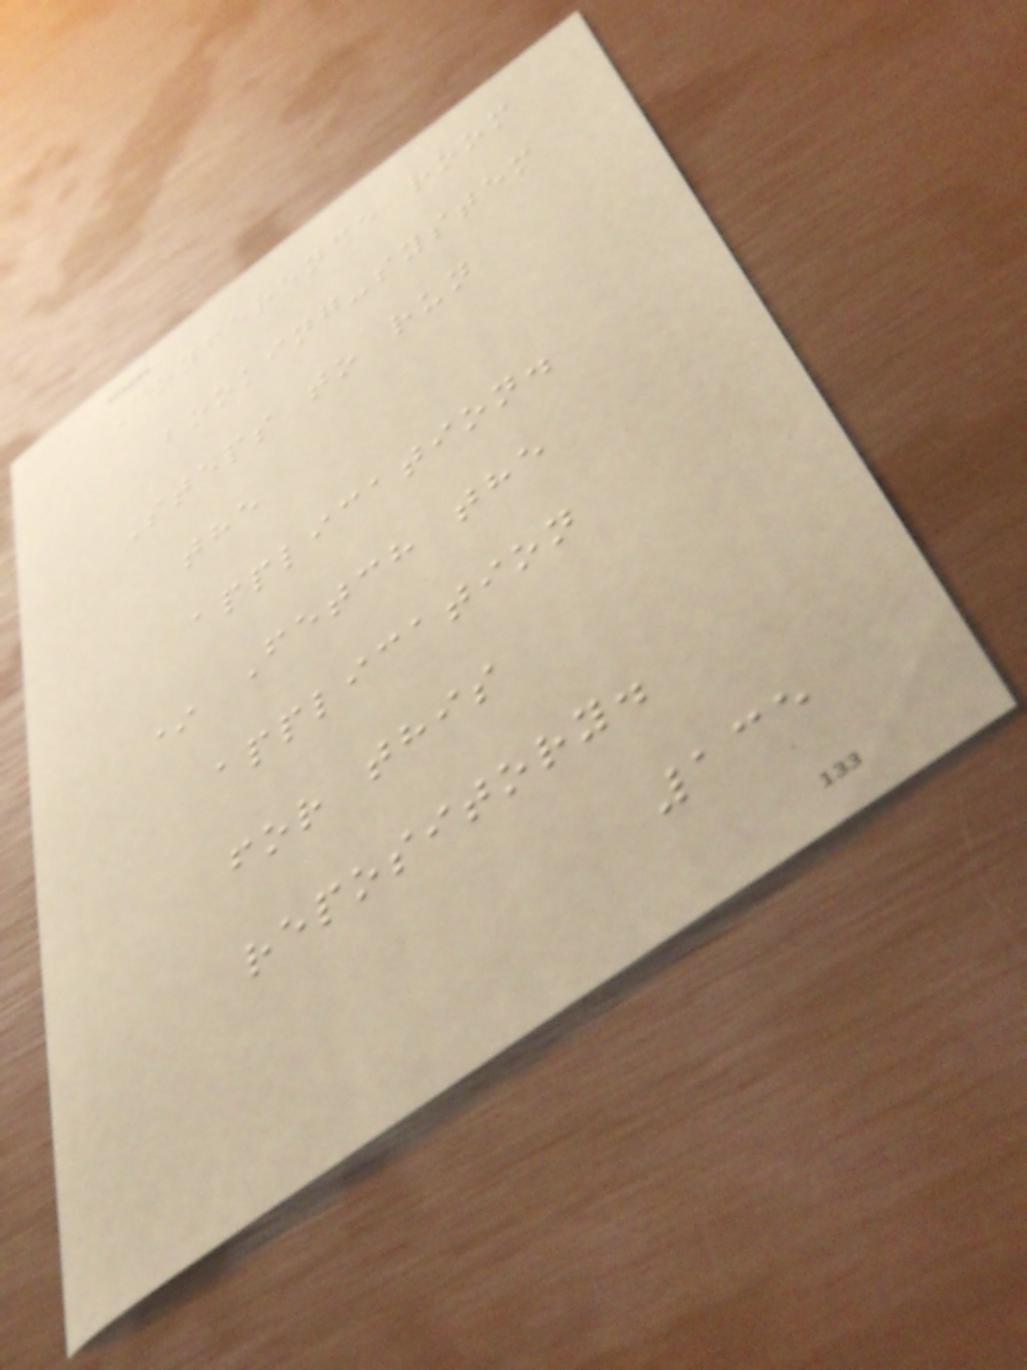Conference room
booking-system
Steps to run
the
application.
* Fetch the
application
for this
repository.
135
